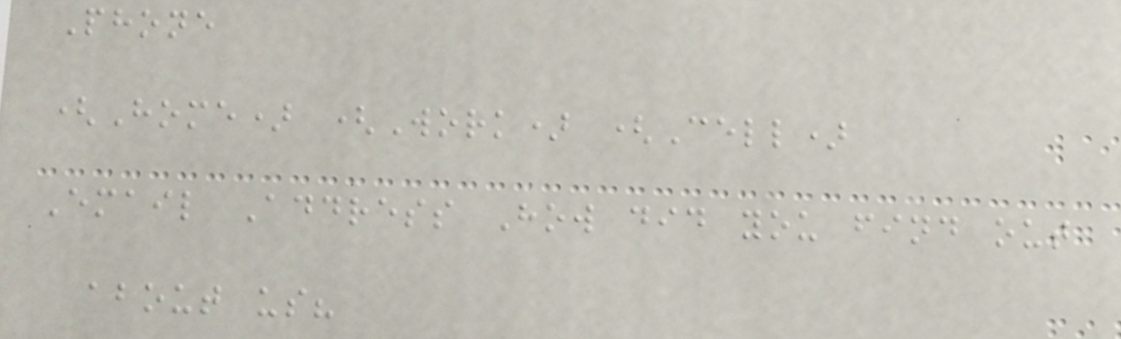Phone
(Home) (Work) (Cell)
Email Address How did you find out
about us?
